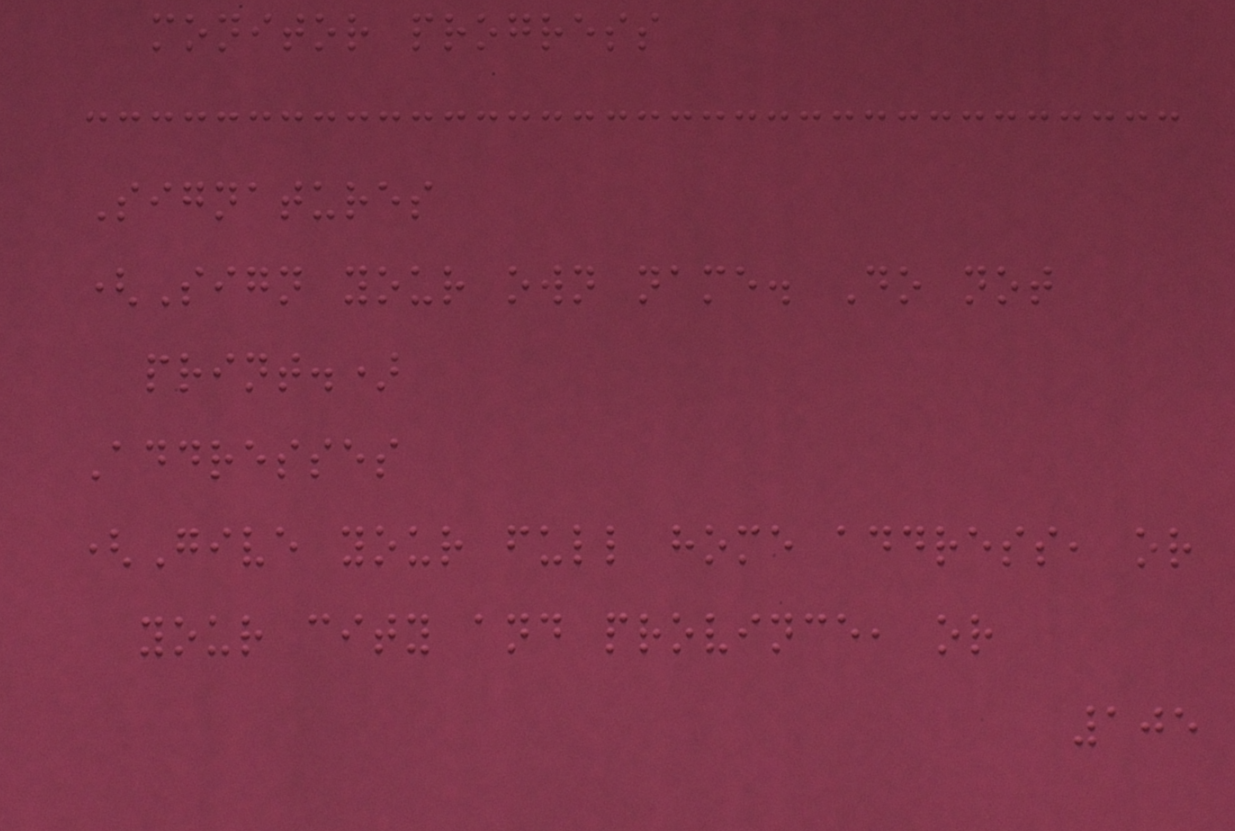monitor progress
Signatures
(Sign your own name. Do not
print.)
Addresses
(Give your full home address, or
your city and province, or
105
